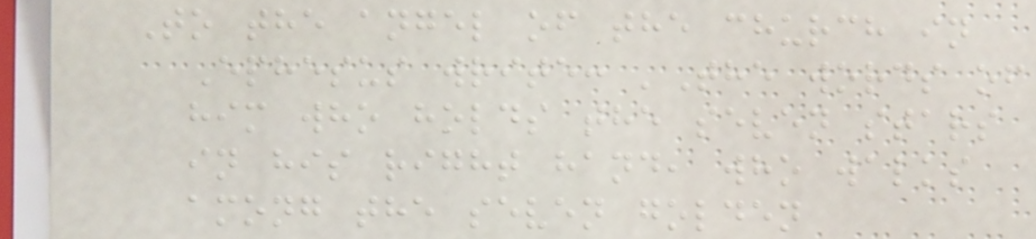To the angel of the church in
Ephesus write: 'The words of
him who holds the seven stars
in his right hand, who walks
among the seven golden
